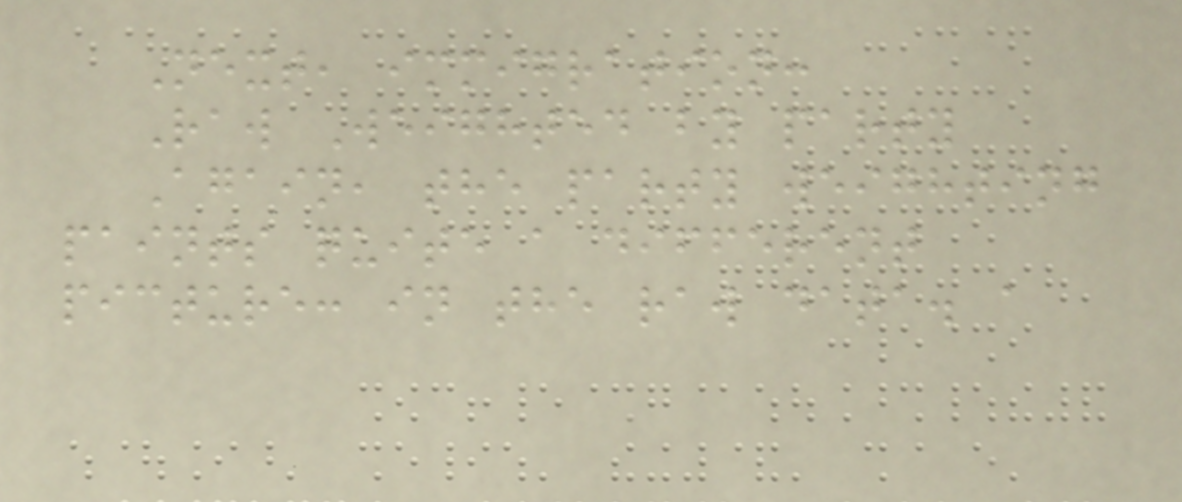Next, immigration:
Raw Weighted by party
Again, the party weighting
paints quite a different
picture: in the raw data. a
